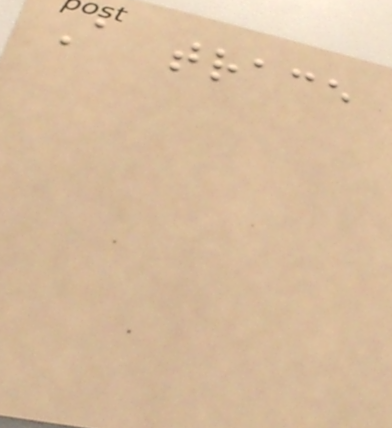A trace
